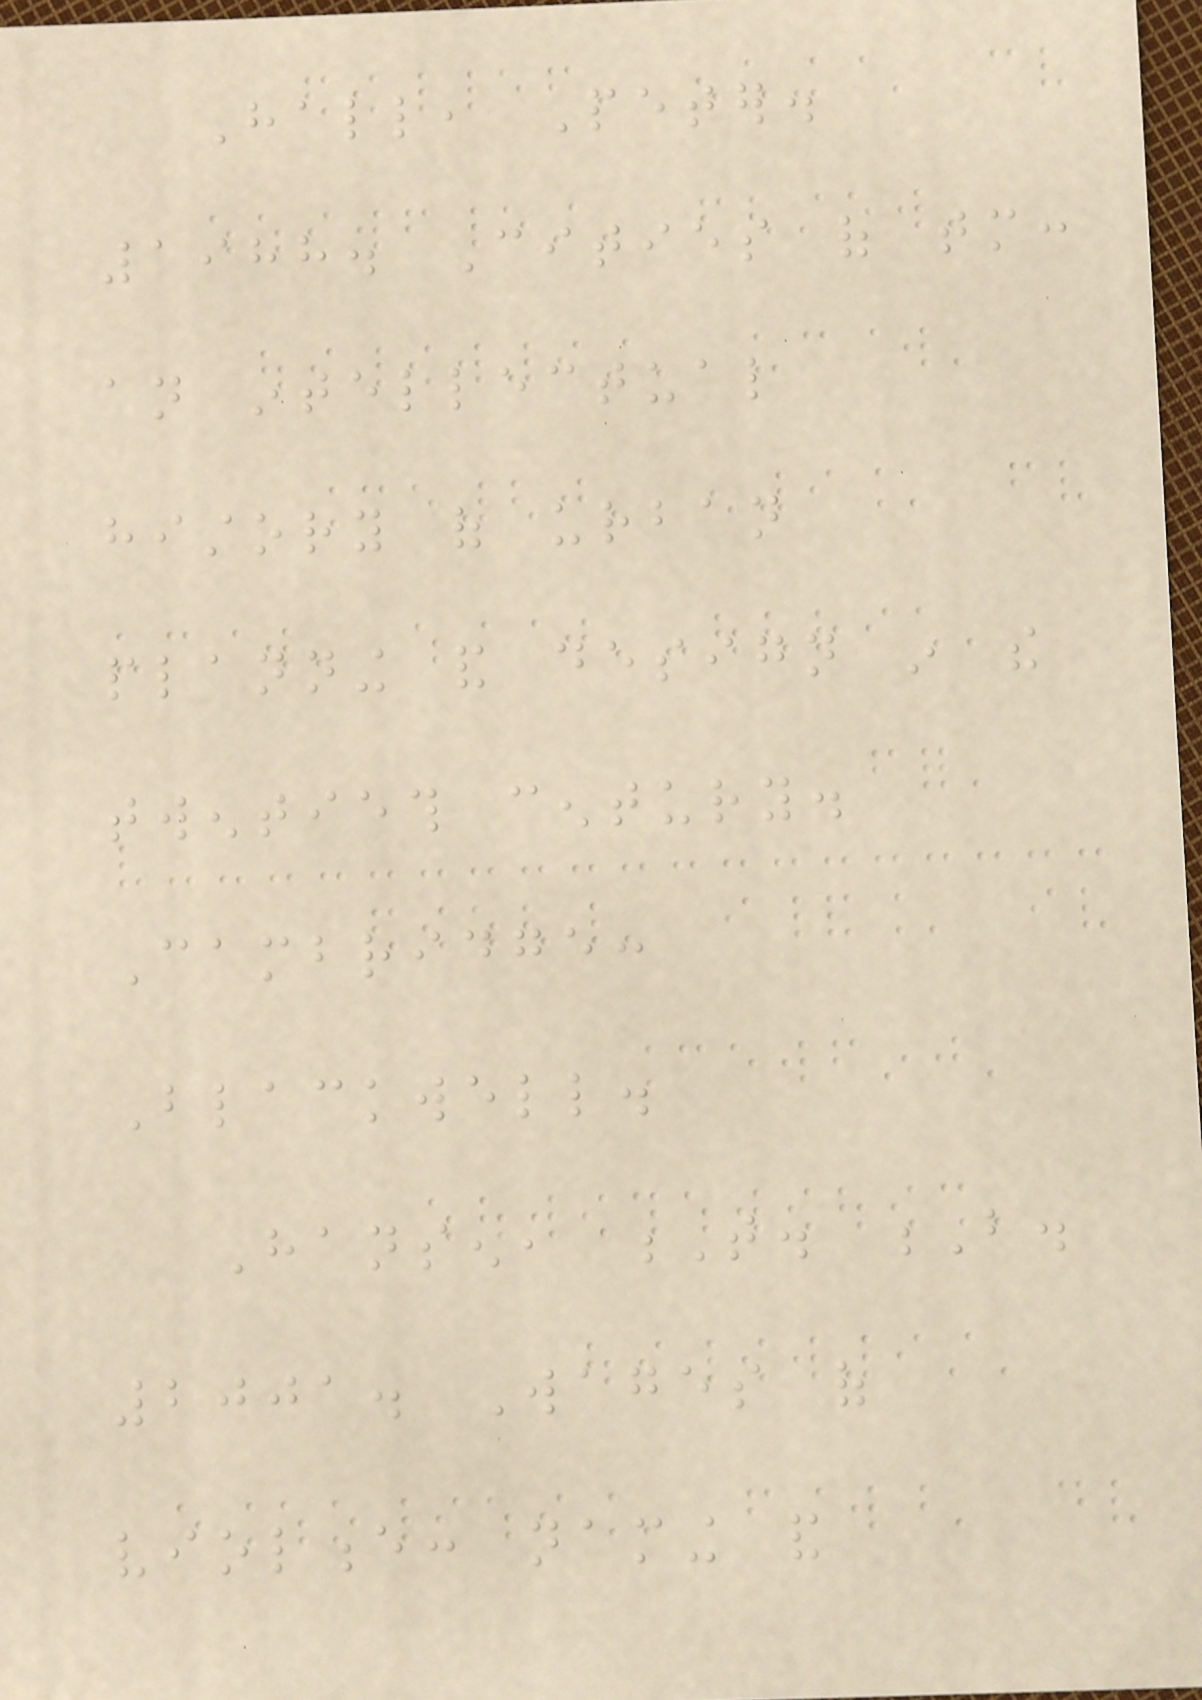Hall, Peter.
1988. Cities of tomorrow:
an intellectual
history of urban
planning and design in the
twentieth century.
Cambridge:
Blackwell.
Hansen, T. B.
2001. Wages of
violence: naming and
